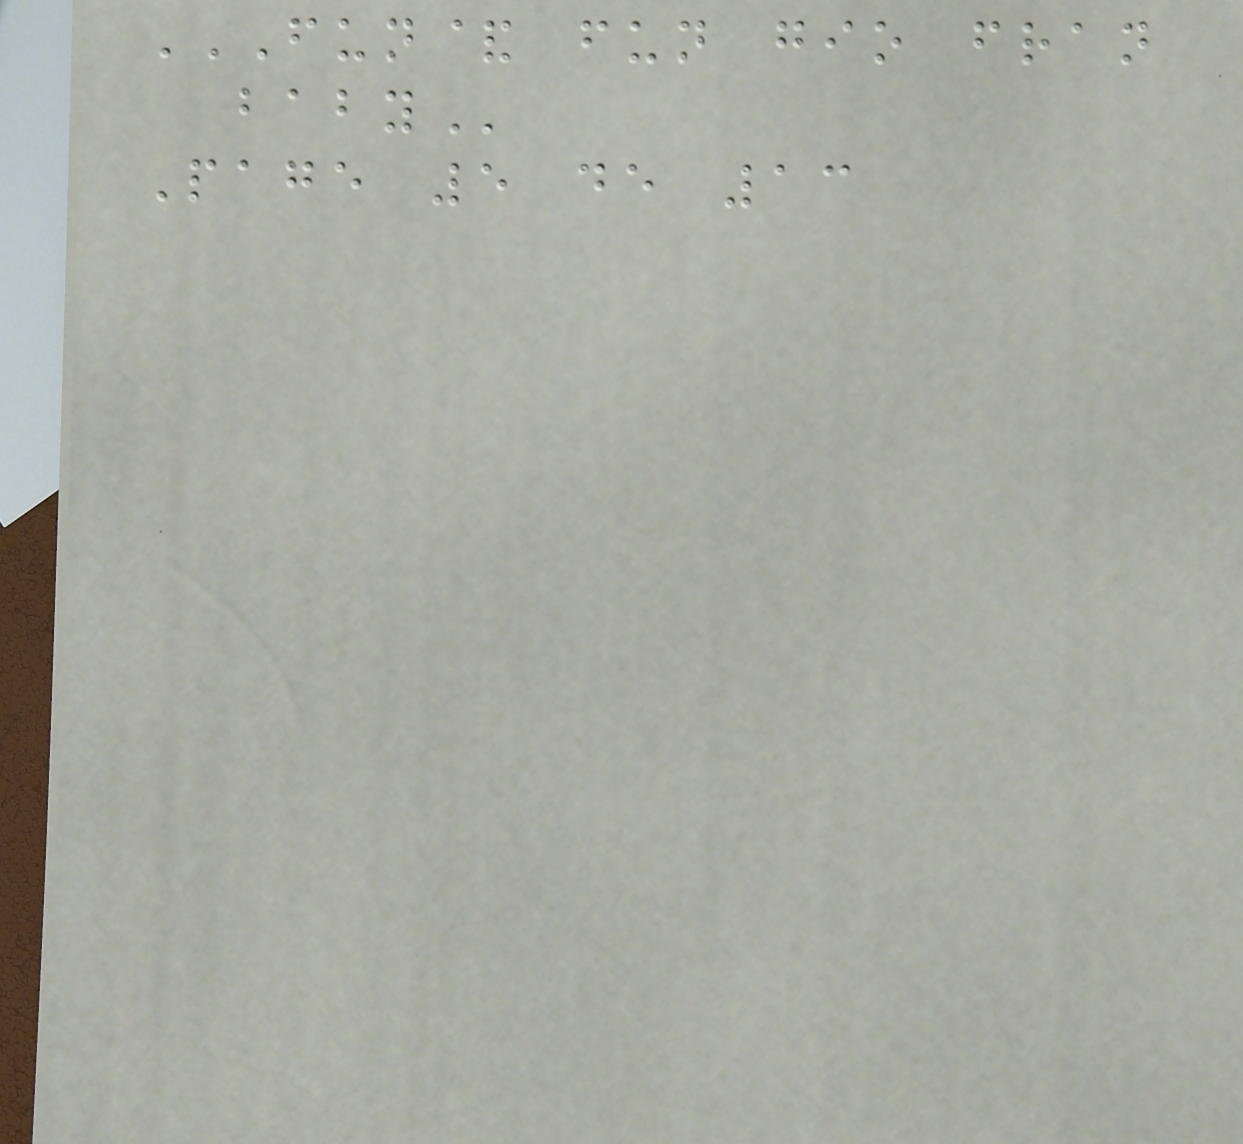FUN& FUN GIO FRAN
BABY
Page 5 de 13
